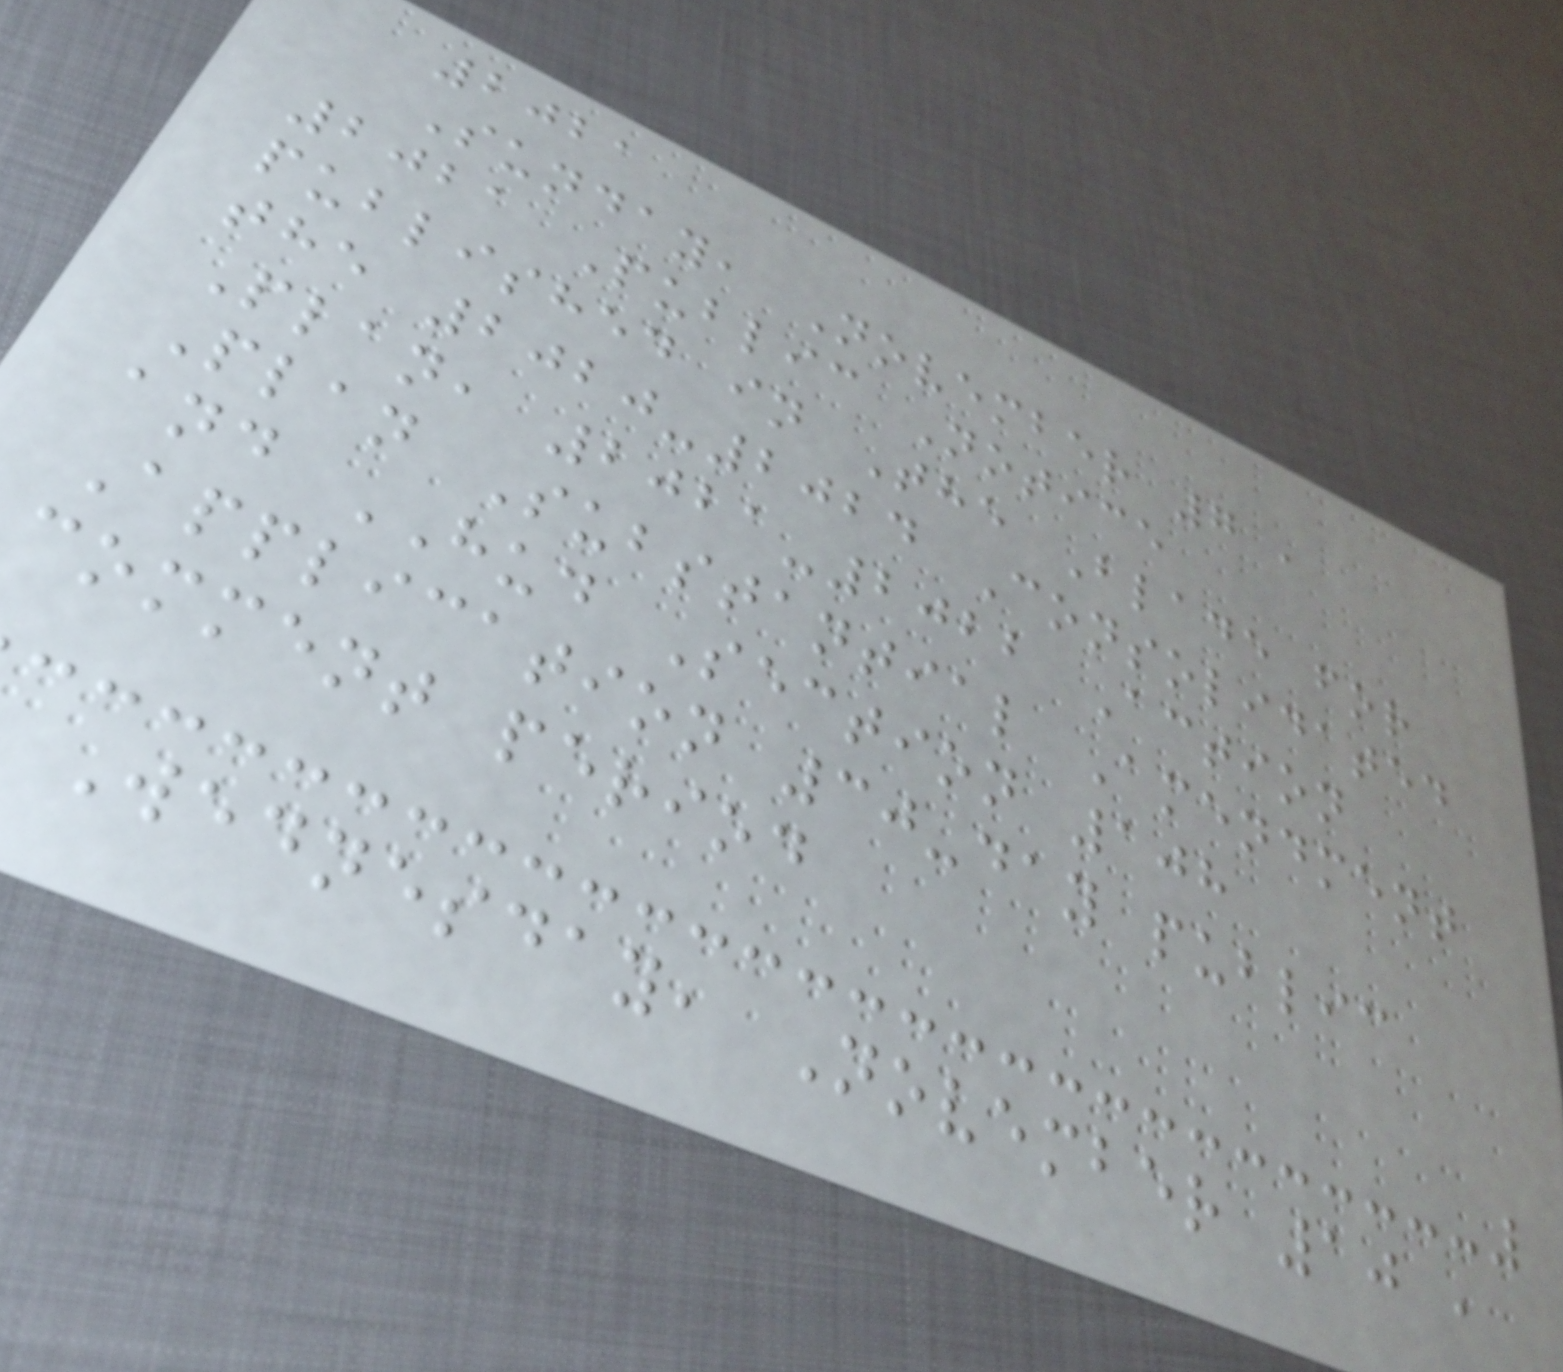2021
Sunday, November 7 ,
2021 Public Notice
published in The Blade for
the 2020-2024 Consolidated
Plan, 2021-2022 Action
Plan Substantial Amendment
and HUD Section 108
Application 30-day public
comment period
Wednesday, November 10 ,
